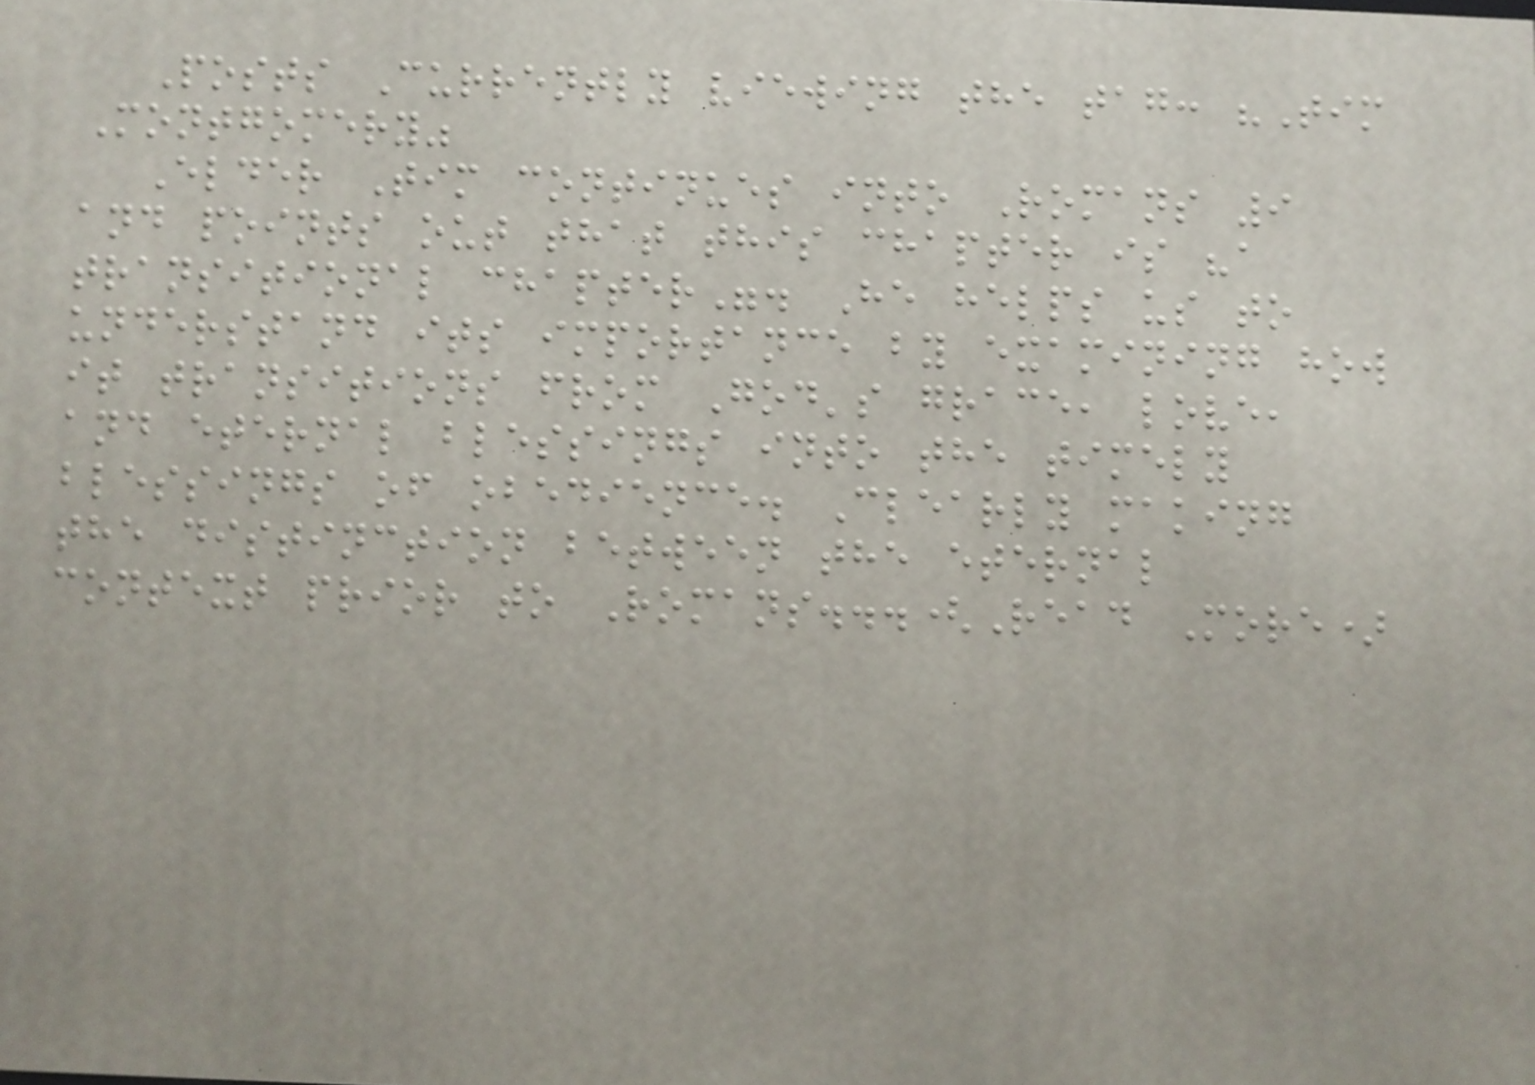Posts Currently viewing the tag: "Tim
Montgomery"
Elder Tim continues into Romans 9
and points out that this chapter is "a
transitional chapter". He helps us to
understand its importance by examining how
it transitions from God's grace, love,
and eternal blessings into the timely
blessings of obedience. Clearly making
the distinction between the eternal
context prior to Romans...(Read More)
